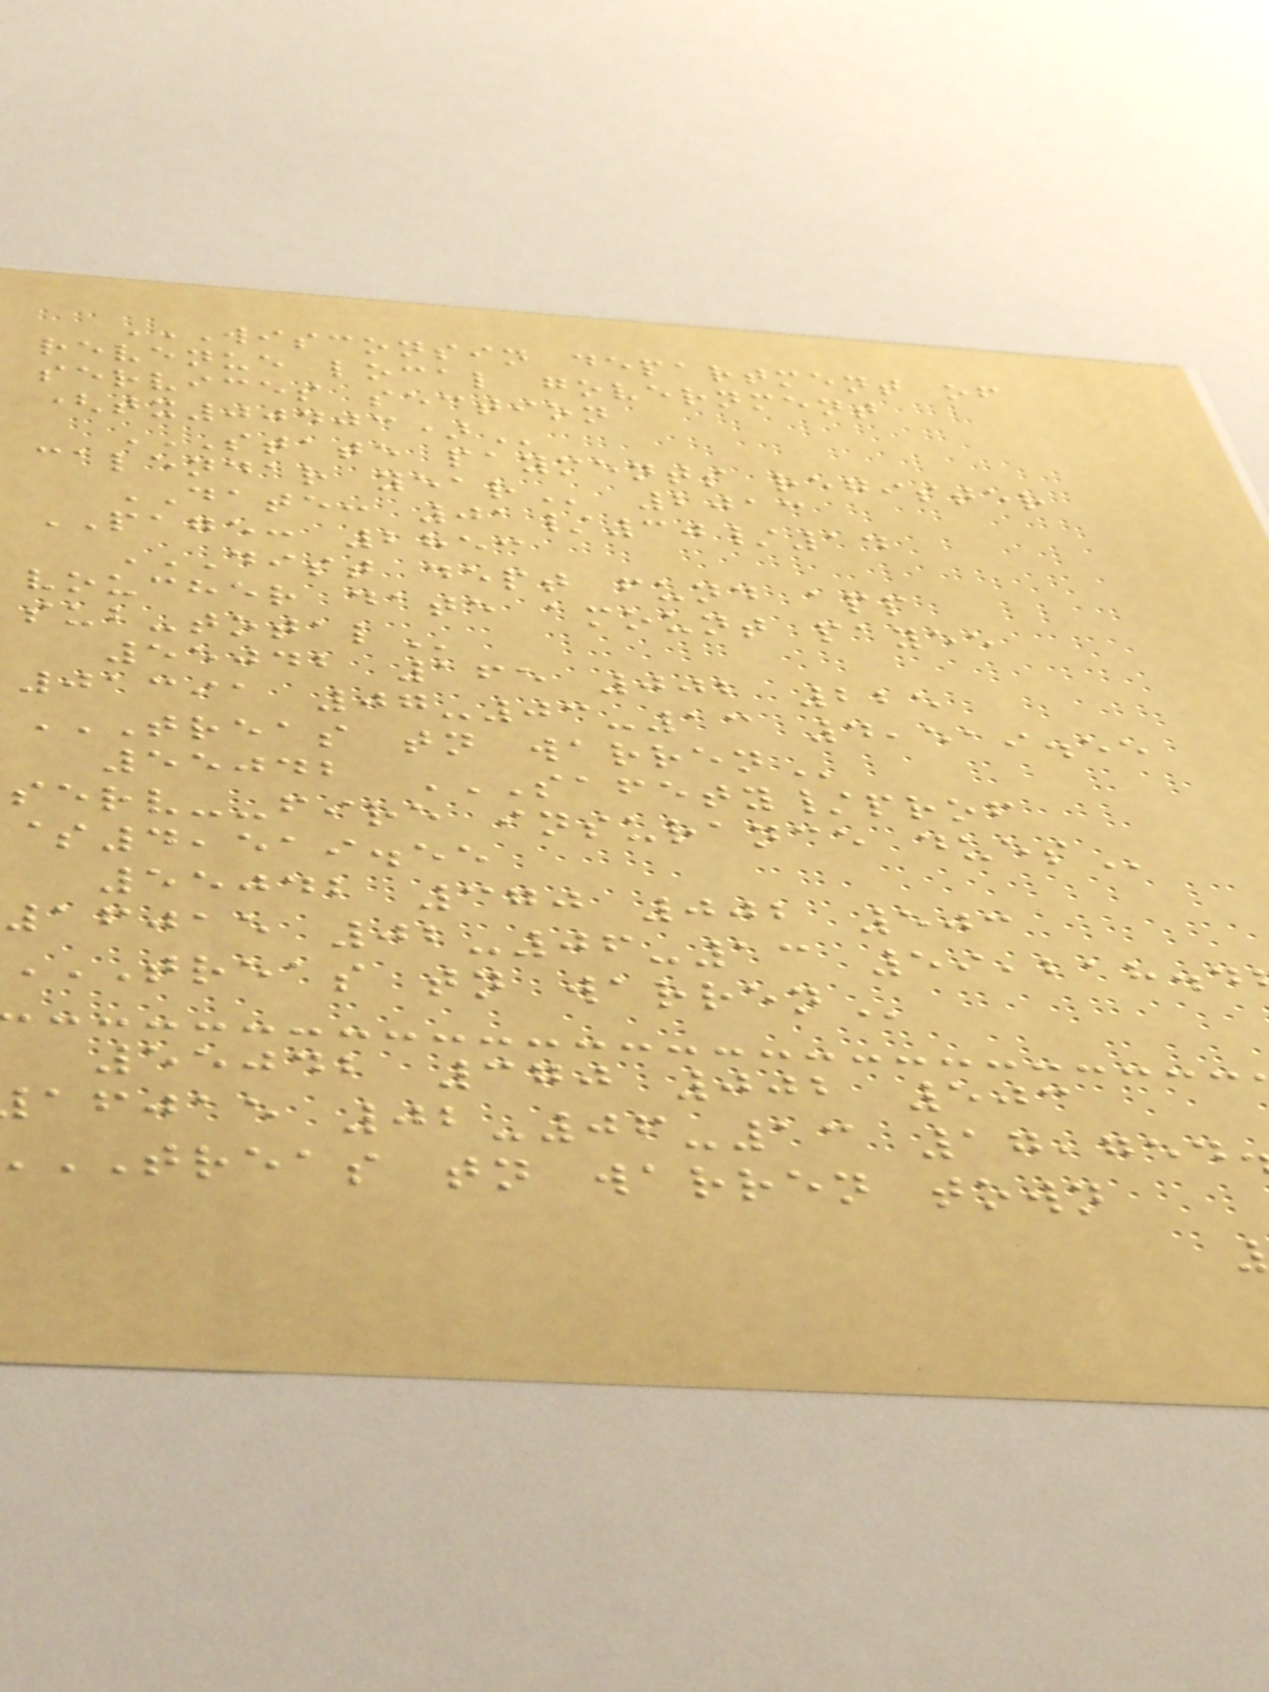WISCONSIN DEPARTMENT OF
revenue local government
services section
STATE PAYMENTS REGISTER
calendar
DATE: 01/30/14
PAGE: 2853
DIST DEPT FUND APP
voucher date amount payee
55042 165 002 225
01391 07-03-13 4,519.55
TREAS TN WARREN
55042 SAFETY/PROF
serv--fire insurance
$4,519.55
55042 370 002 503
16015 02-06-13 59,218.4
TREAS TN WARREN
55042 370 002 503
afjae 02-06-13 17,754
TREAS tn warren town
